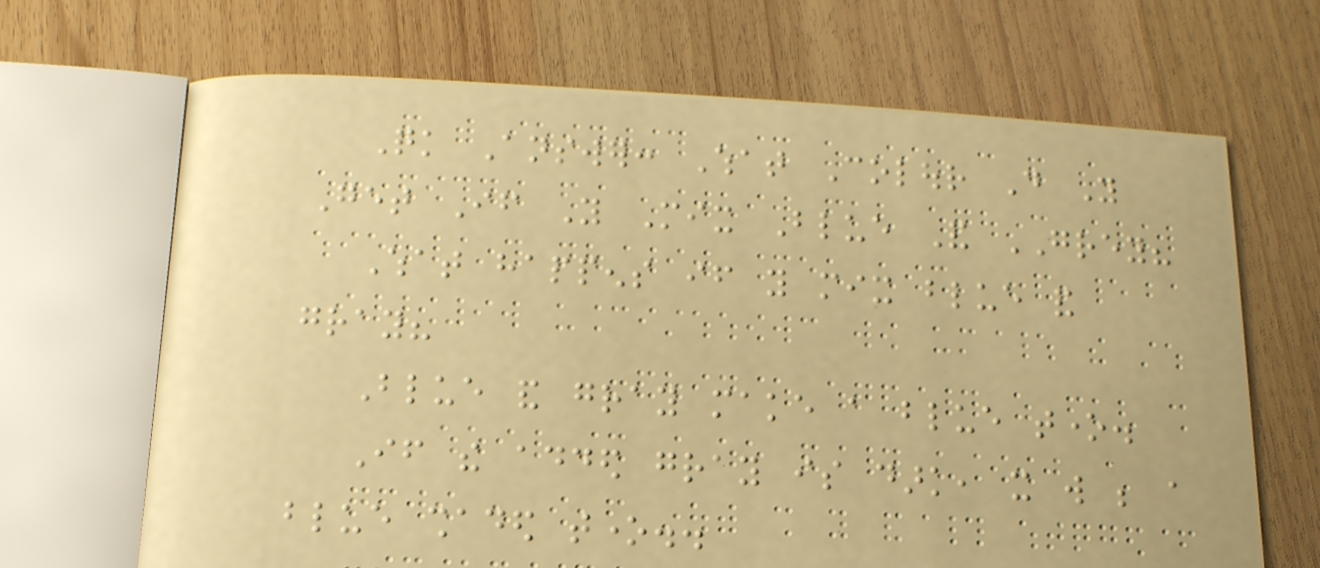Quick Answer: What Colour Do You
Get If You Mix Blue And GREY?
What happens if you mix blue and
gray?
Blue and gray make a blue tone.
If the added gray is dark, it will be a
blue shaded tone..
